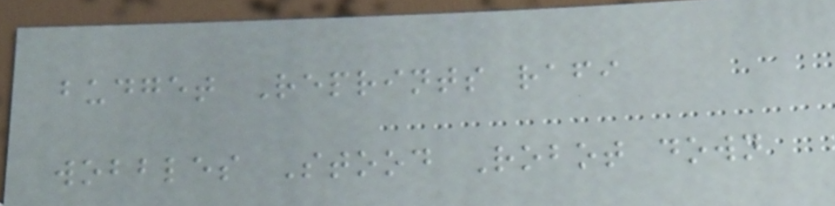budget Reprints rafi
wobbles Stood Robot down
